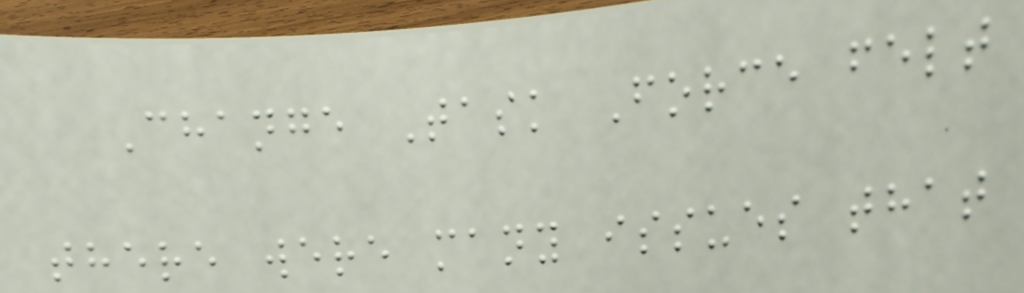Change Task Force felt
there were many issues that
